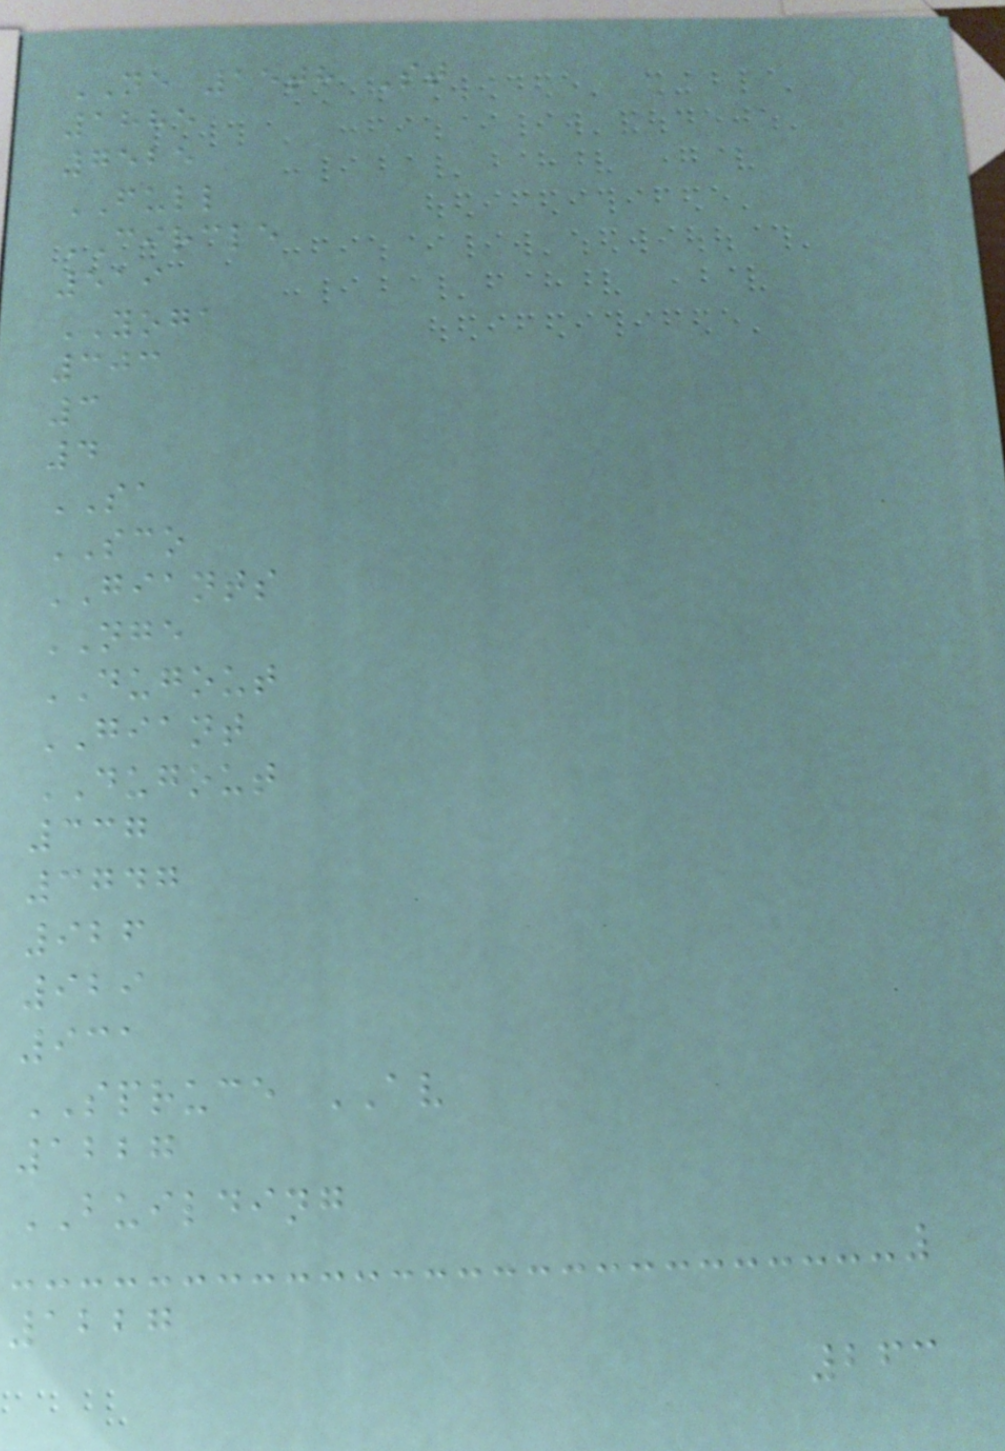NE 15th St
1885
7525
FULL
CIRCLE
519
YOGA
303
3
4
SA
SCO
GIANTS
NGE
DUGOUT
GIANT
DUGOUT
337
3747
926
929
931
SPRUCE AV
1227
BUILDING
1227
263
